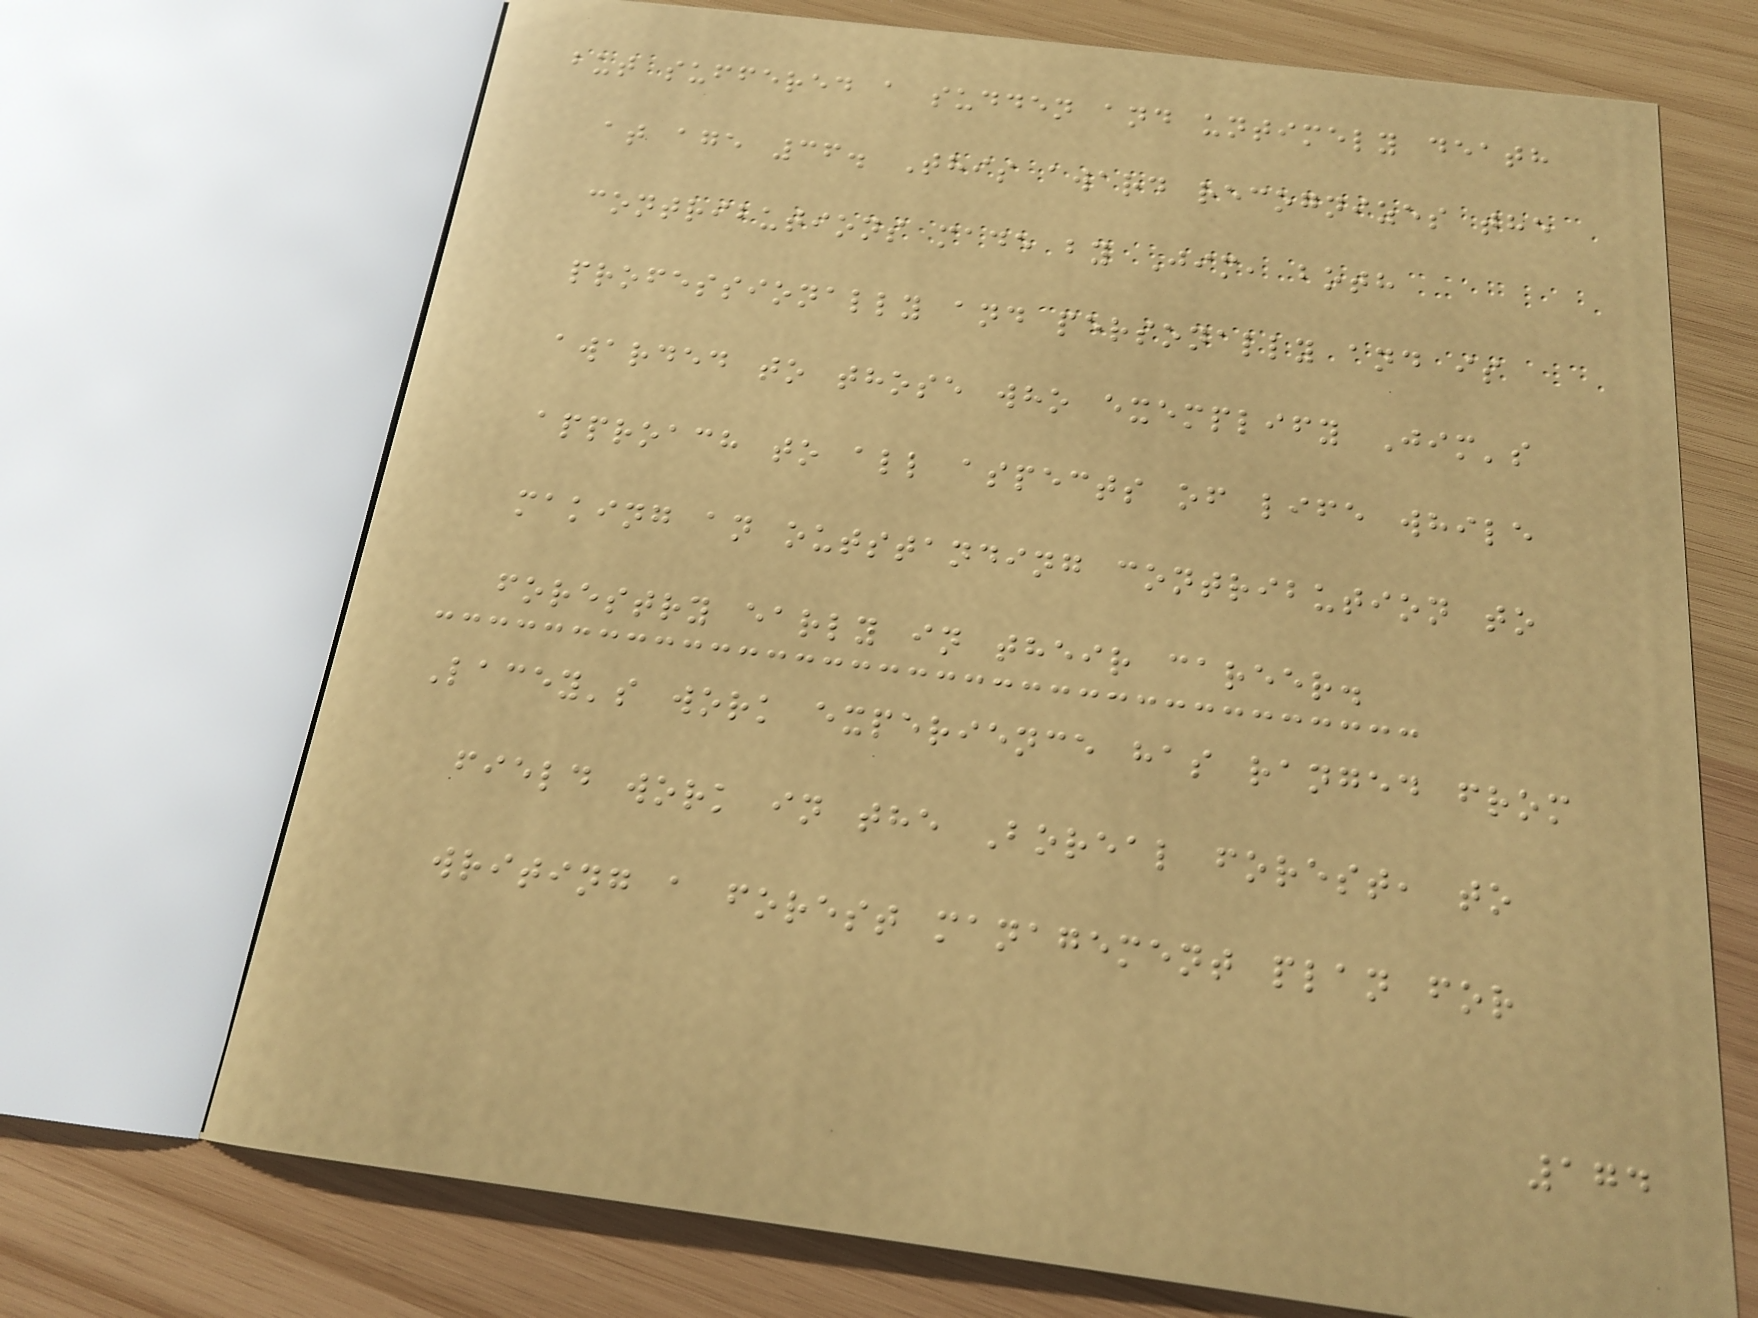but suffered a sudden and untimely death
at age 36. This award recognizes the
contributions made by Jim, both
professionally and personally and is
awarded to those who exemplify Jim's
approach to all aspects of life while
making an outstanding contribution to
forestry early in their career.
Lacey's work experience has ranged from
field work in the Boreal forest, to
writing a forest management plan for
174
